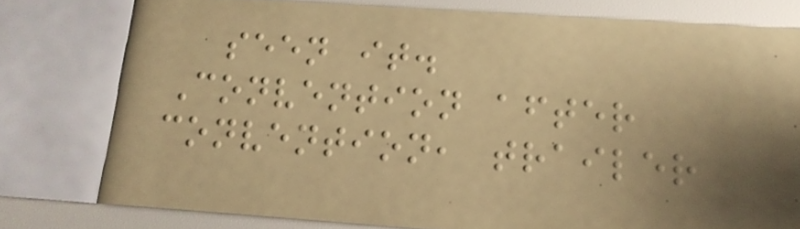seen it.
Convention after
convention, trailer
